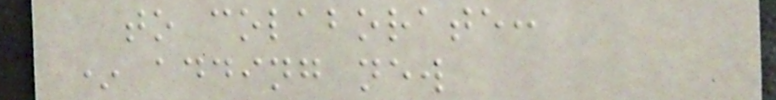to colaborate:
* adding new
